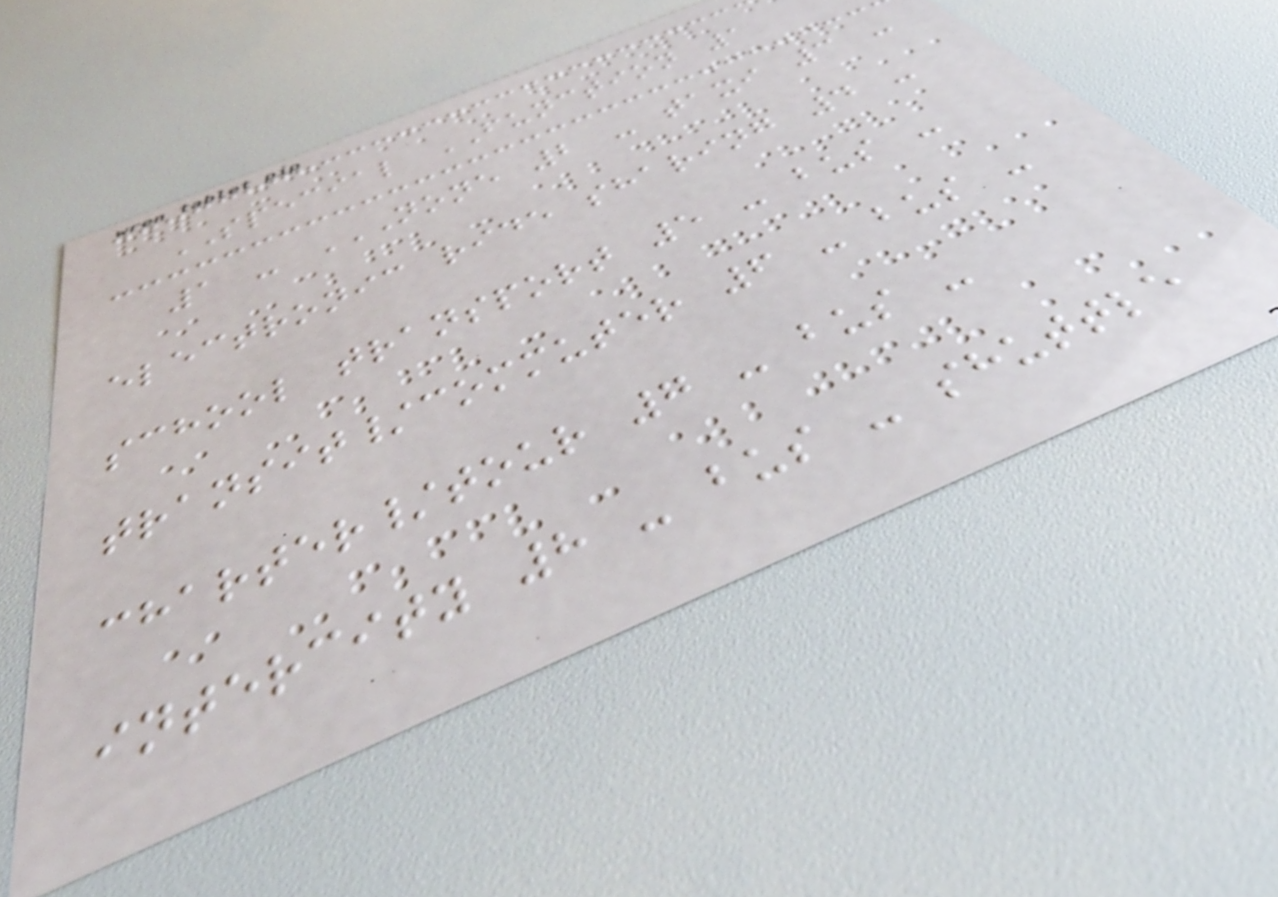SPECIAL FUNCTION 1
1 - NONE 2 - TAXI 3 -
ELECTRONIC RIDE SHARING 4 -
SCHOOL TRANSPORT 5 - BUS -
TRANSIT/COMMUTER 6 - BUS -
CHARTER/TOUR 7 - BUS -
INTERCITY 8 - BUS - SHUTTLE
